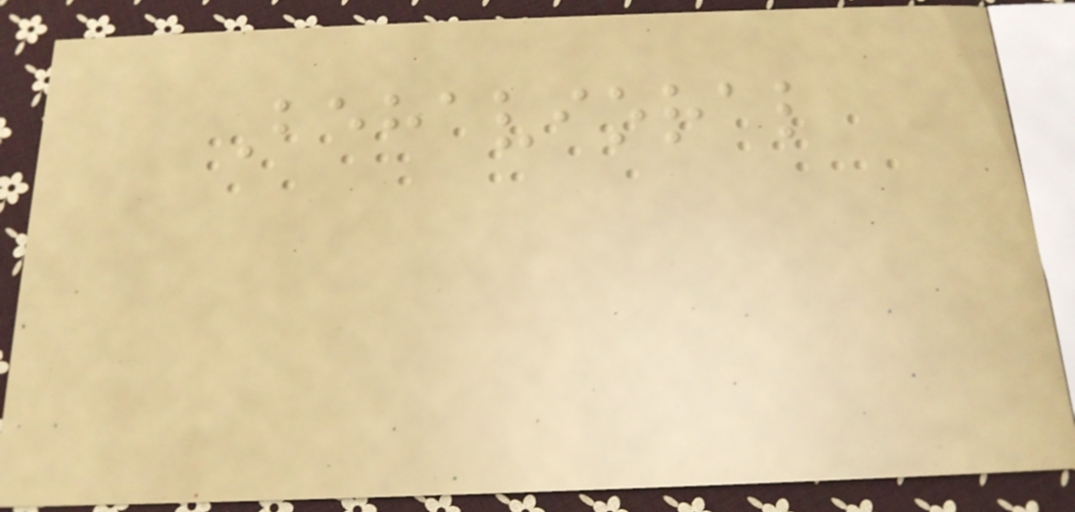Behavioral
